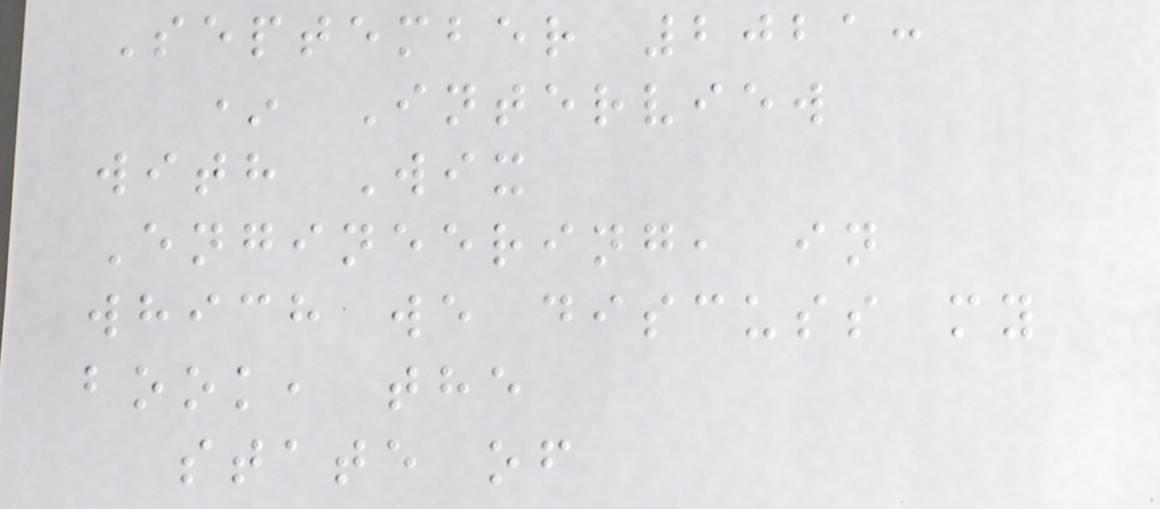September 2021:
* Interview
with Wix
Engineering, in
which we discuss my
book, the
state of
